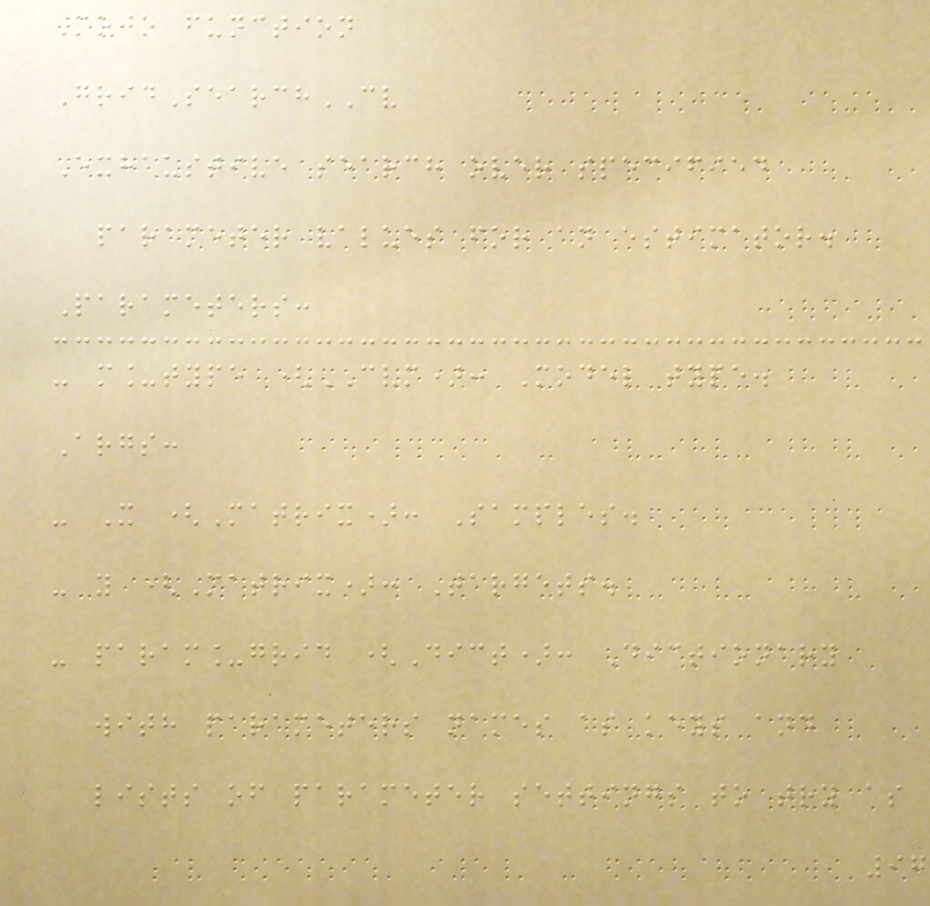Mojo function
GridSearchCV
Exhaustive search over specified
parameter values for an estimator.
Parameters:
- m_type (CVM): Model type.
Args:
- X (Matrix): Samples.
- y (Matrix): Targets.
- param_grid (Dict): Dictionary
with parameters names as keys and
lists of parameter settings to try as
97
